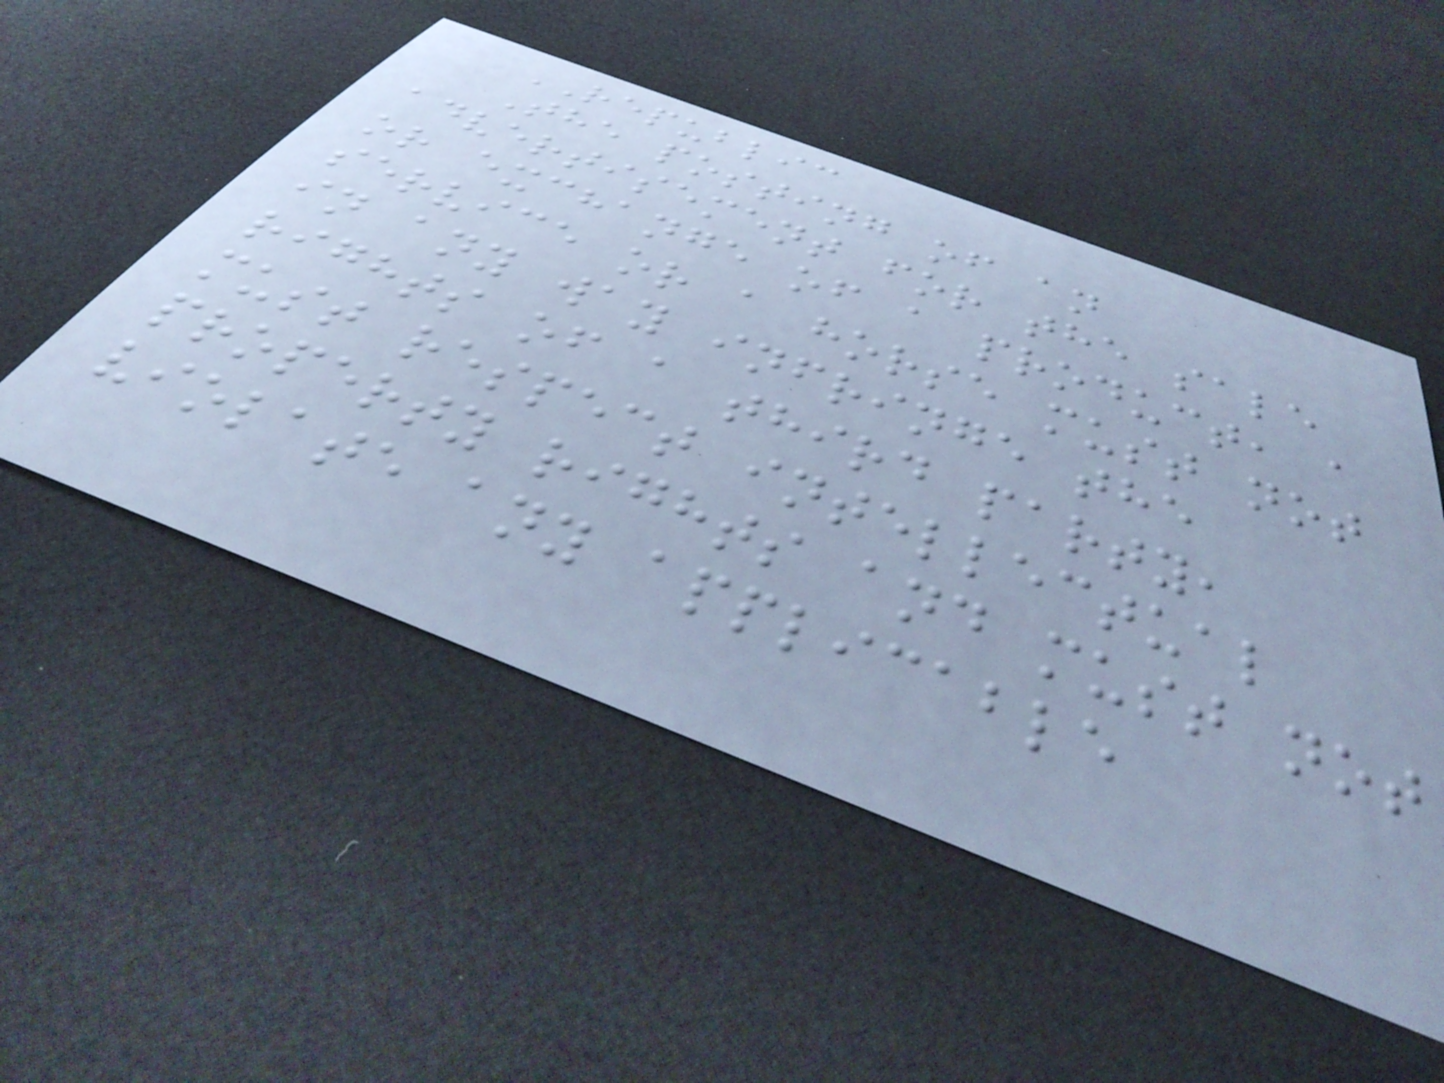REPUBLIC
The posting of an
advertisement for the sale
or exchange of a product, a
service or a horse must not
in any way infringe the
rights of a third party,
must respect intellectual
property rights and must not
violate any applicable
